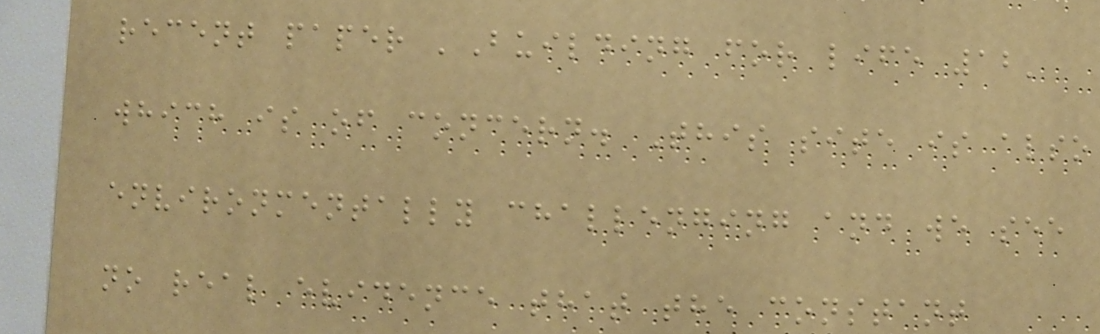recent paper 'Building for life 12'
which is of concern. This site is also
environmentally challenging and we see
no real evidence that the constant
